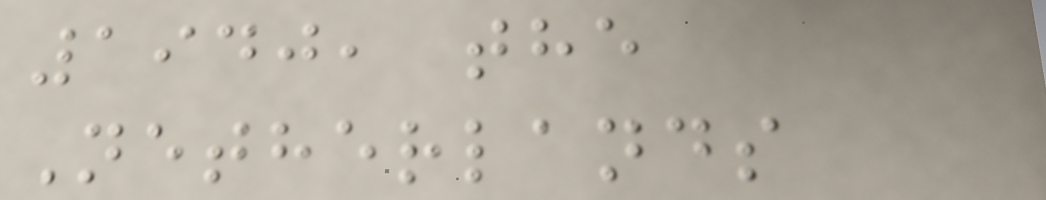1940, the
Netherlands
